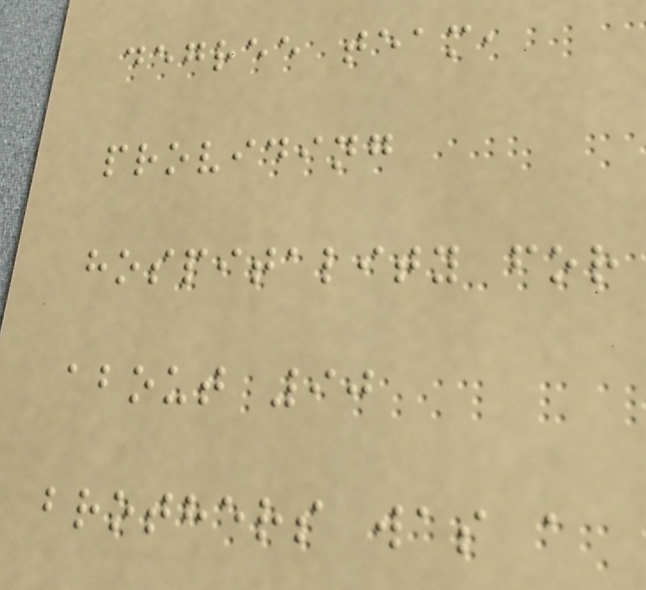degree team,
providing
hospitality for
about 90
brothers was a
